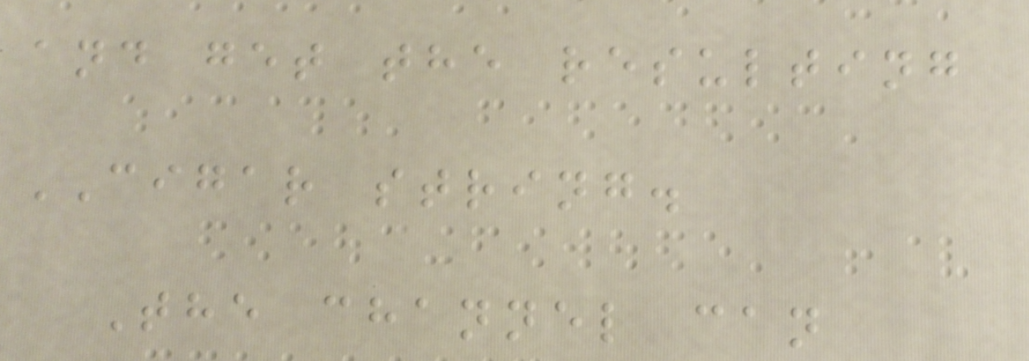and get the resulting
CIGAR string.
The channel can
